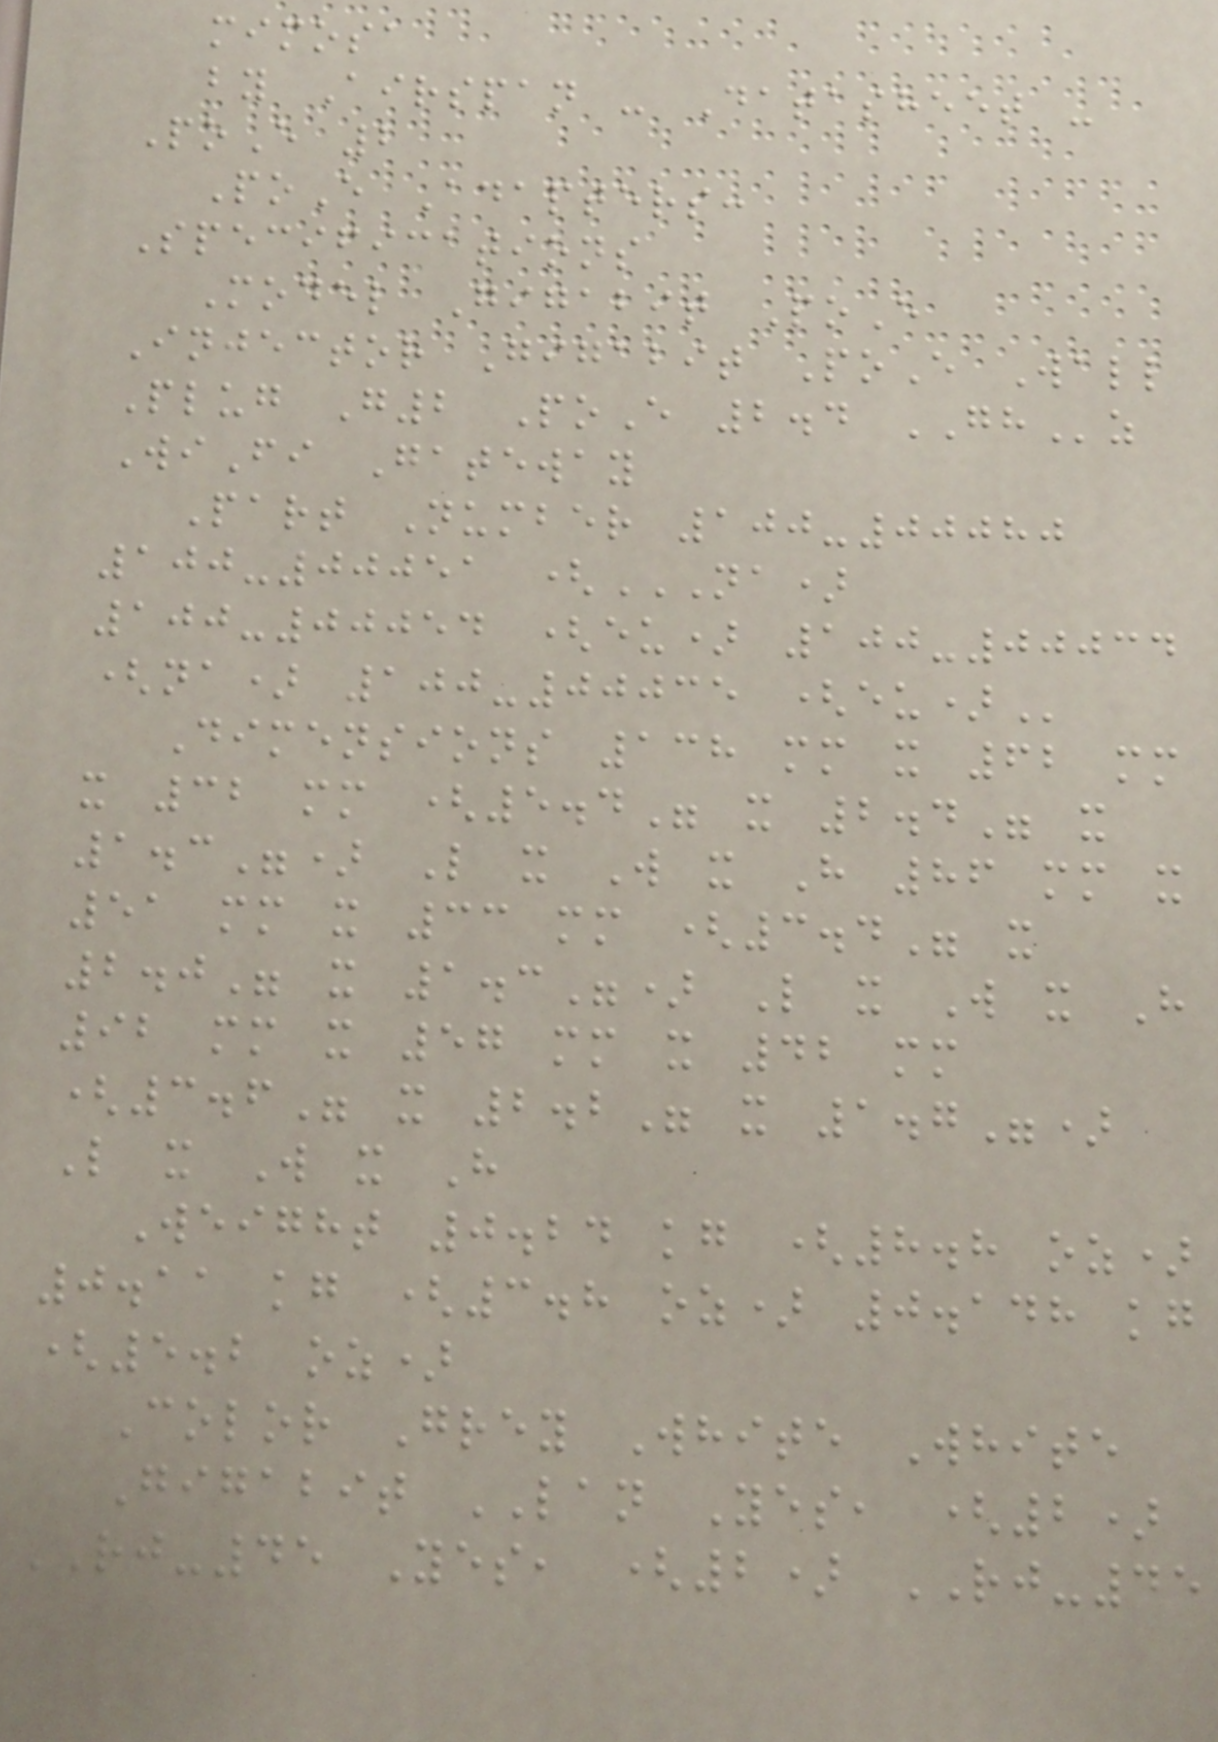mimosa
by Airspan - Datasheet -
PoE 2
PoE Adapters:
Specifications
Model Gigabit PoE
Injector Gigabit PoE Wall
Plug G2 PoE 2.4 GHz
WiFi Gateway
Part Number 100-00080
100-00051 (NA)
100-00054 (EU) 100-00034
(NA) 100-00035 (EU)
Dimensions 138 mm x 62 mm
x 32 mm (5.4" x 2.4" x
1.3") L x W x H 86 mm x
51 mm x 33 mm (3.4" x
2.0" x 1.3") L x W x H
92 mm x 57 mm x 42 mm
(3.6" x 2.2" x 1.7")
L x W x H
Weight 0.24 kg (8.8 oz)
0.11 kg (3.8 oz) 0.148 kg
(5.2 oz)
Color Grey White White
Gigabit LAN Yes, (2)
RJ-45 Yes, (2) RJ-45
